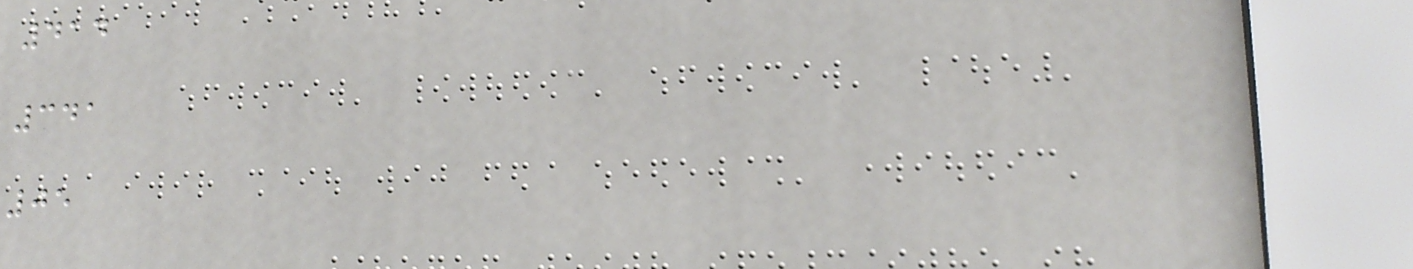414
341
05
